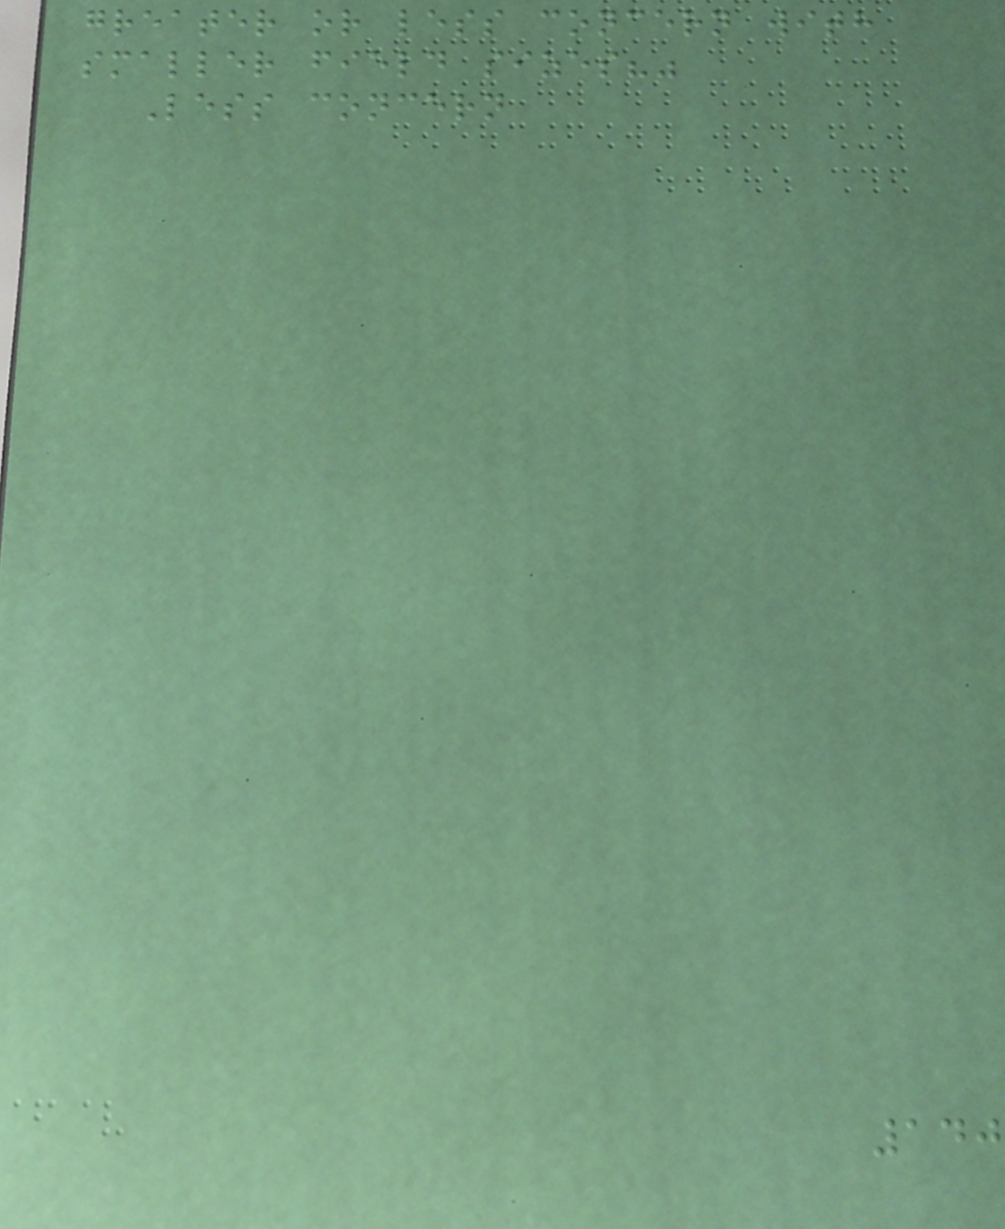greater or less concern with
smaller field sizes?"
Less concern
140
